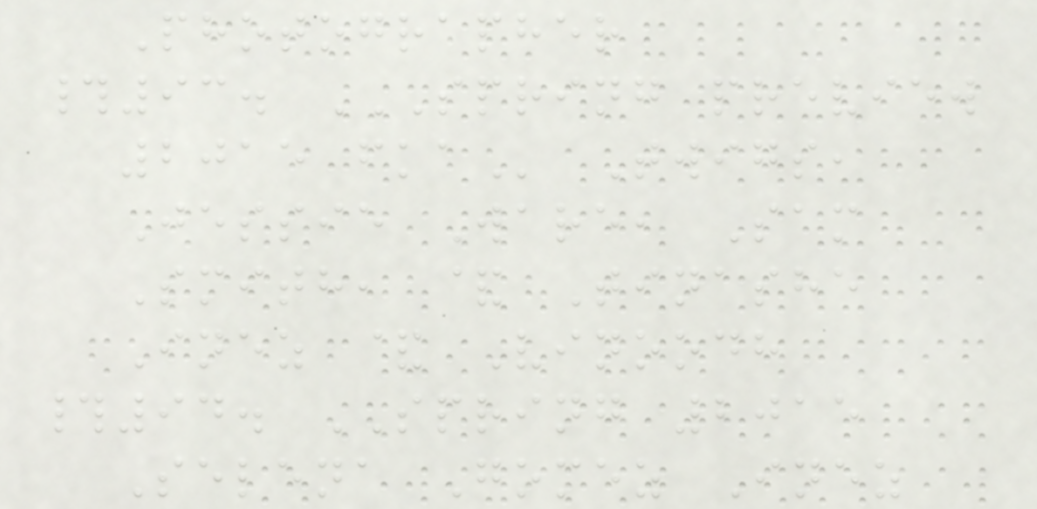Photographer
#93. SPRING PREVIEW
2015 FKA Twigs,
Jessie Ware, Sam
Smith, & Tinashe
Inez & Vinoodh
#94. SPRING 2015
Selena Gomez Inez
